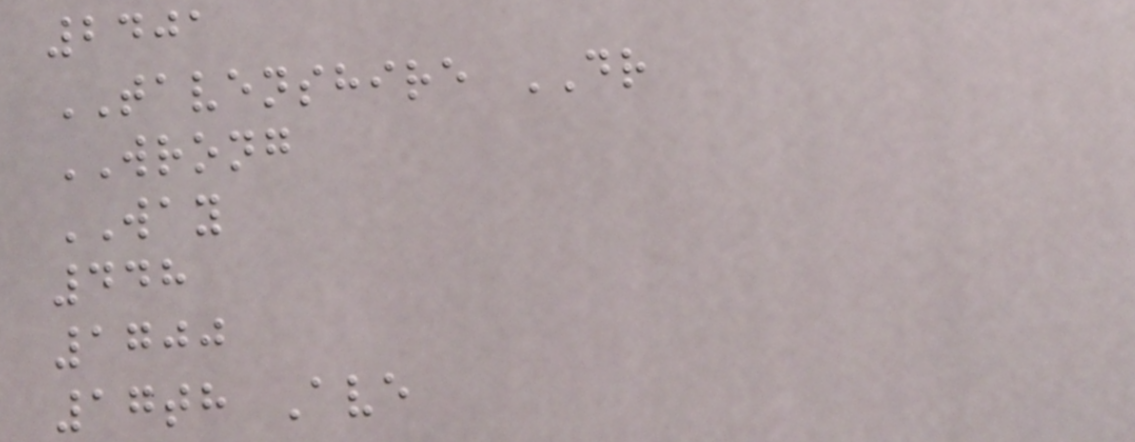2401
TAVENSHIRE DR
WRONG
WAY
448
1700
17th Ave
